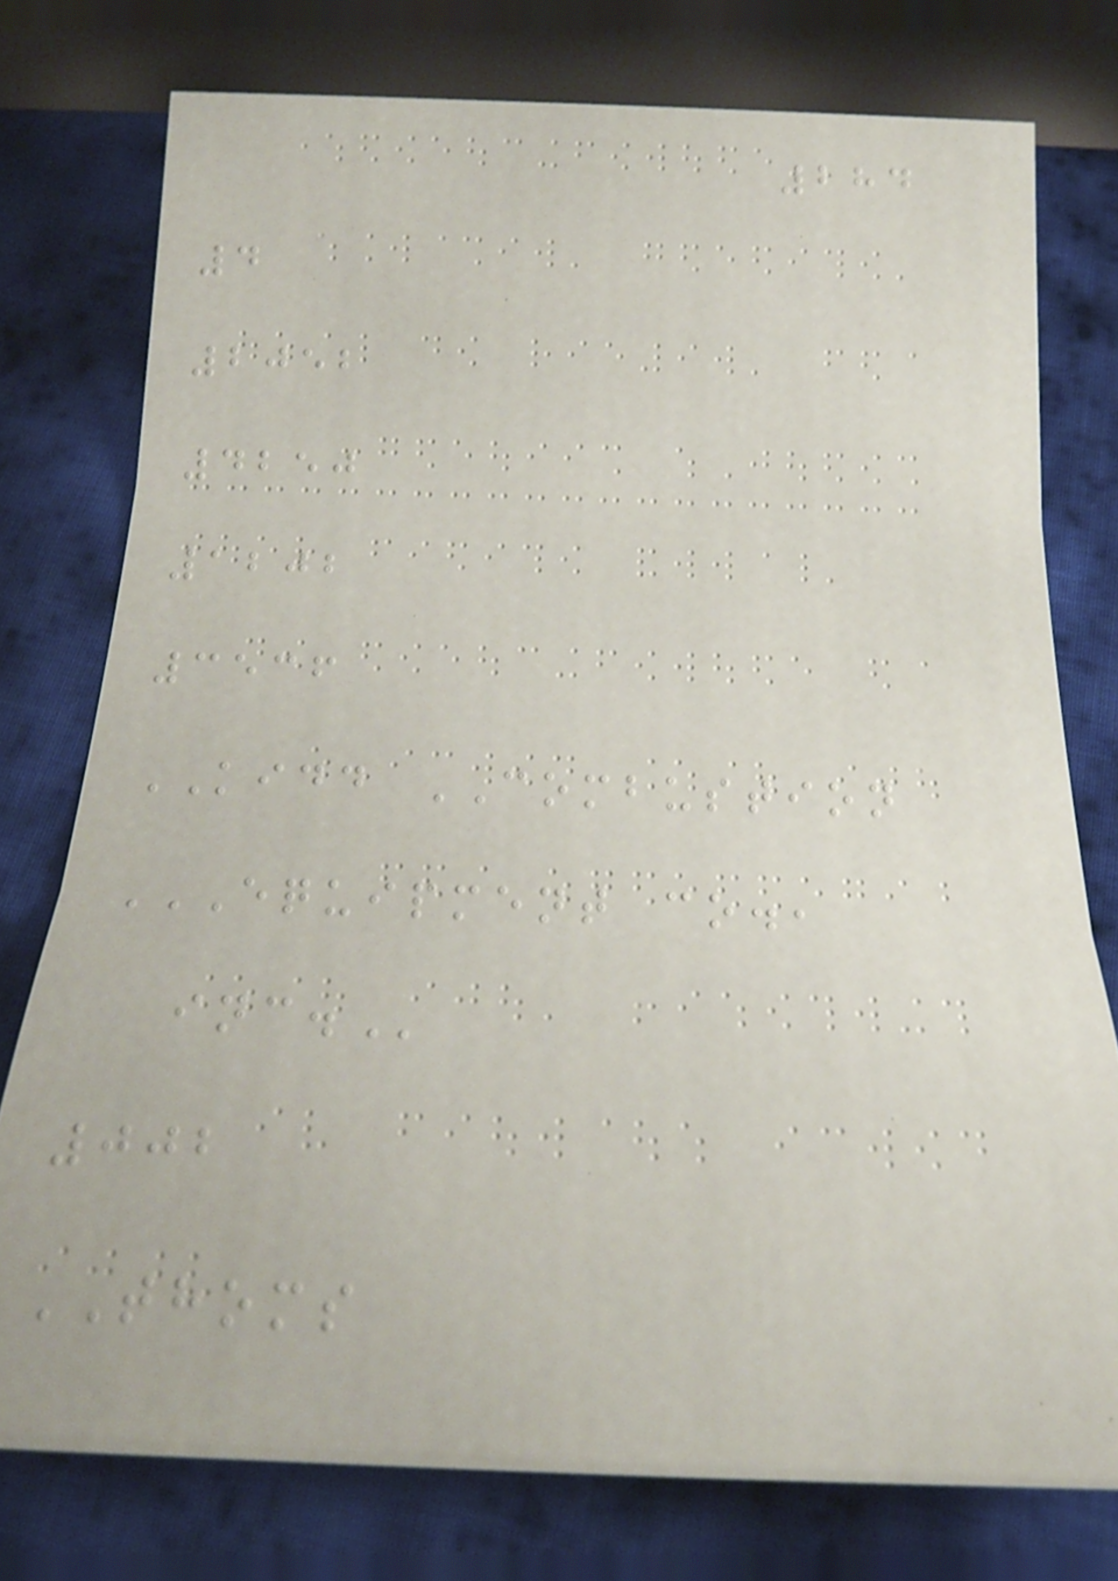284
4
2052
4250
1202
3536
KIDD COMBUSTION
EQUIPMENT CO.,
INC.
002
THOMS
